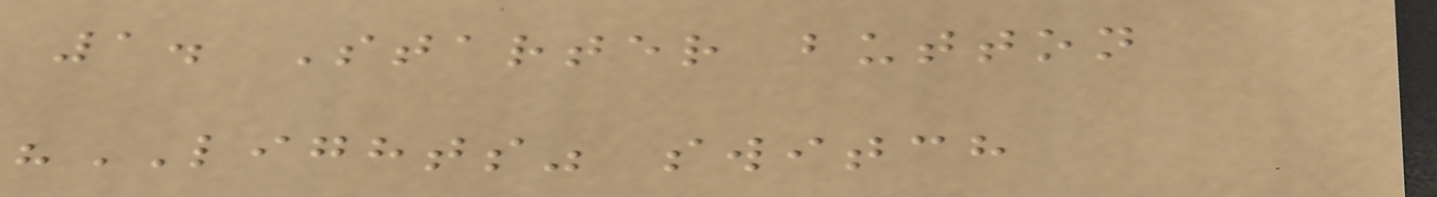1. Starter button
"LIGHTS" switch
